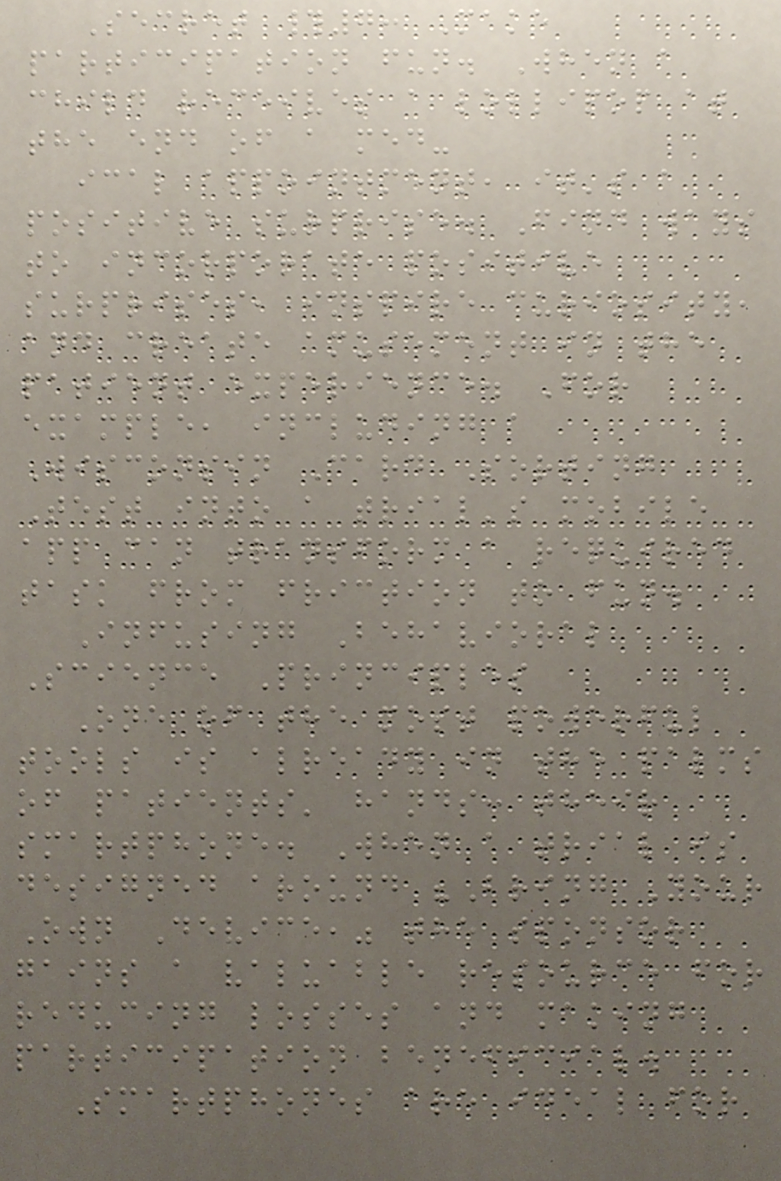Secret #7: Make
participation fun. When a
child receives a lollipop at
the end of a med-
ical appointment, it's a
positive surprise. Find ways
to incorporate positive
surprises, inspire curiosity,
and create amusement in the
patient experience. For
example, including a
Wisconsin Card Sorting
Test into a trial's mobile
app can transform a required
task from friction to fun.
Infusing Behavioral
Science Principles
One of the most powerful
tools is already in the palms
of patients' hands: their
smartphone. When a trial is
designed around "Bring Your
Own Device," the sponsor
gains a valuable resource for
reducing losses and making
participation beneficial.
Smartphones are ideal for
